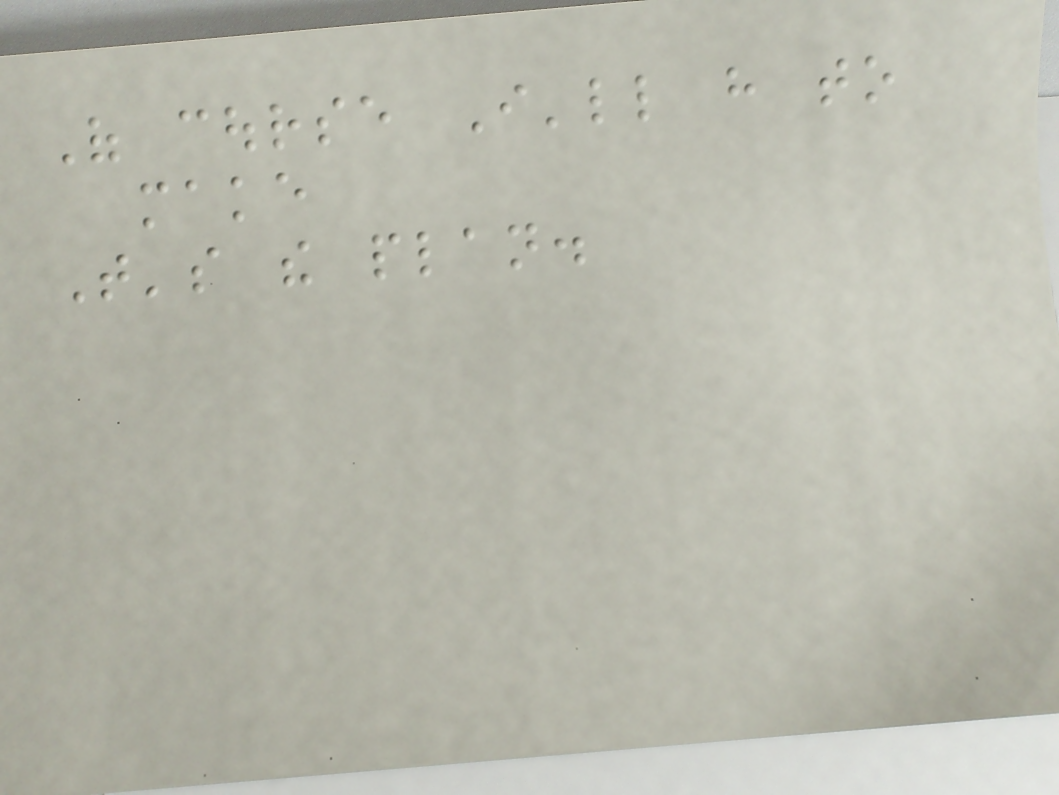Of course I'll have to
make
That's the plan.
